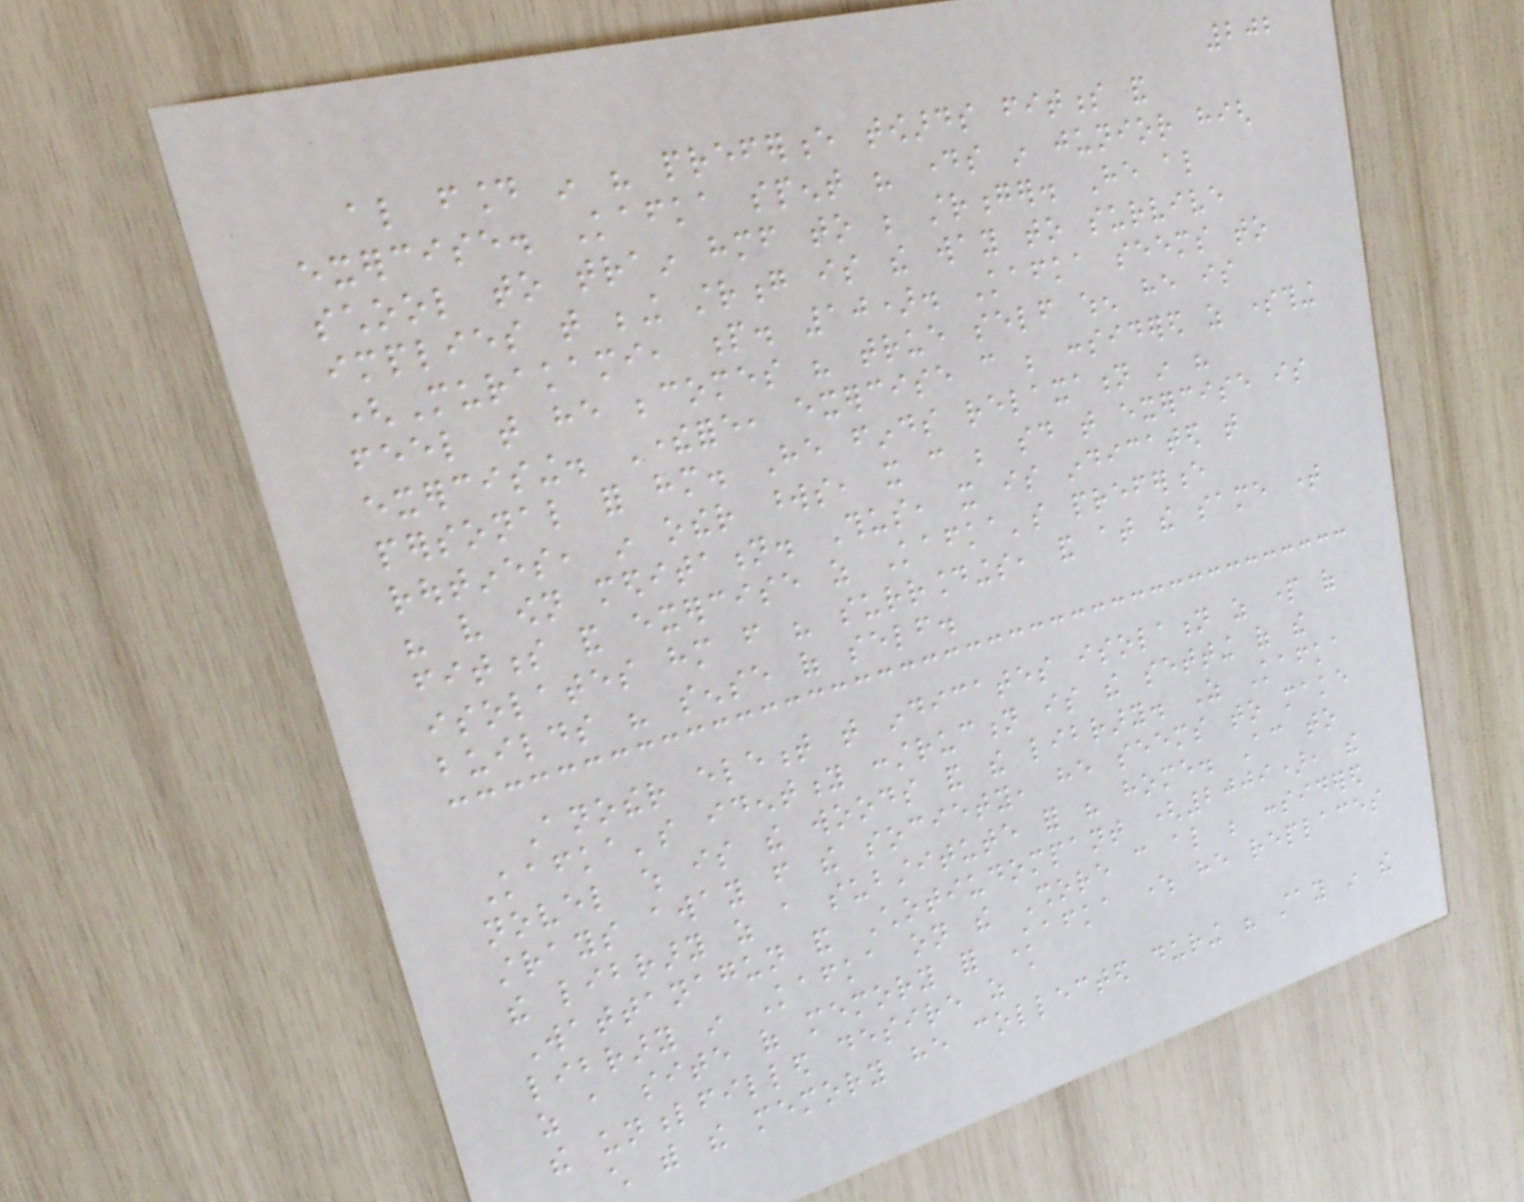202
also found in his preference towards fitness and
exercise. Kafka spent his days in junior high
school to train himself to be stronger. He also
implies that being strong is the way to survive
(Murakami, p. 10). Kafka seems to
feel that he becomes his true self when he is
exercising. Therefore, exercise can be considered as something
personal for him. He finds relaxation in his
routines, in other words, it can be said that exercise is
his very own meditation. Thus, it is indicated that
fitness and exercise as Kafka's preference
isolates him from his surroundings, and at the same time
builds his sense of self.
Another element that indicates isolation as part of
Kafka's identity construction is the setting of the
novel which is the woods and the library. As Kafka
strays away from the society, he seems to make
the library as a substitute for his home. According to
Wattanagun and Chotiudompant (2009), the
library in Kafka on the Shore can also be considered
as a site of memory for Kafka where he replaces
the unfulfilled desire as a
child with the memory he collected during his stay in the
